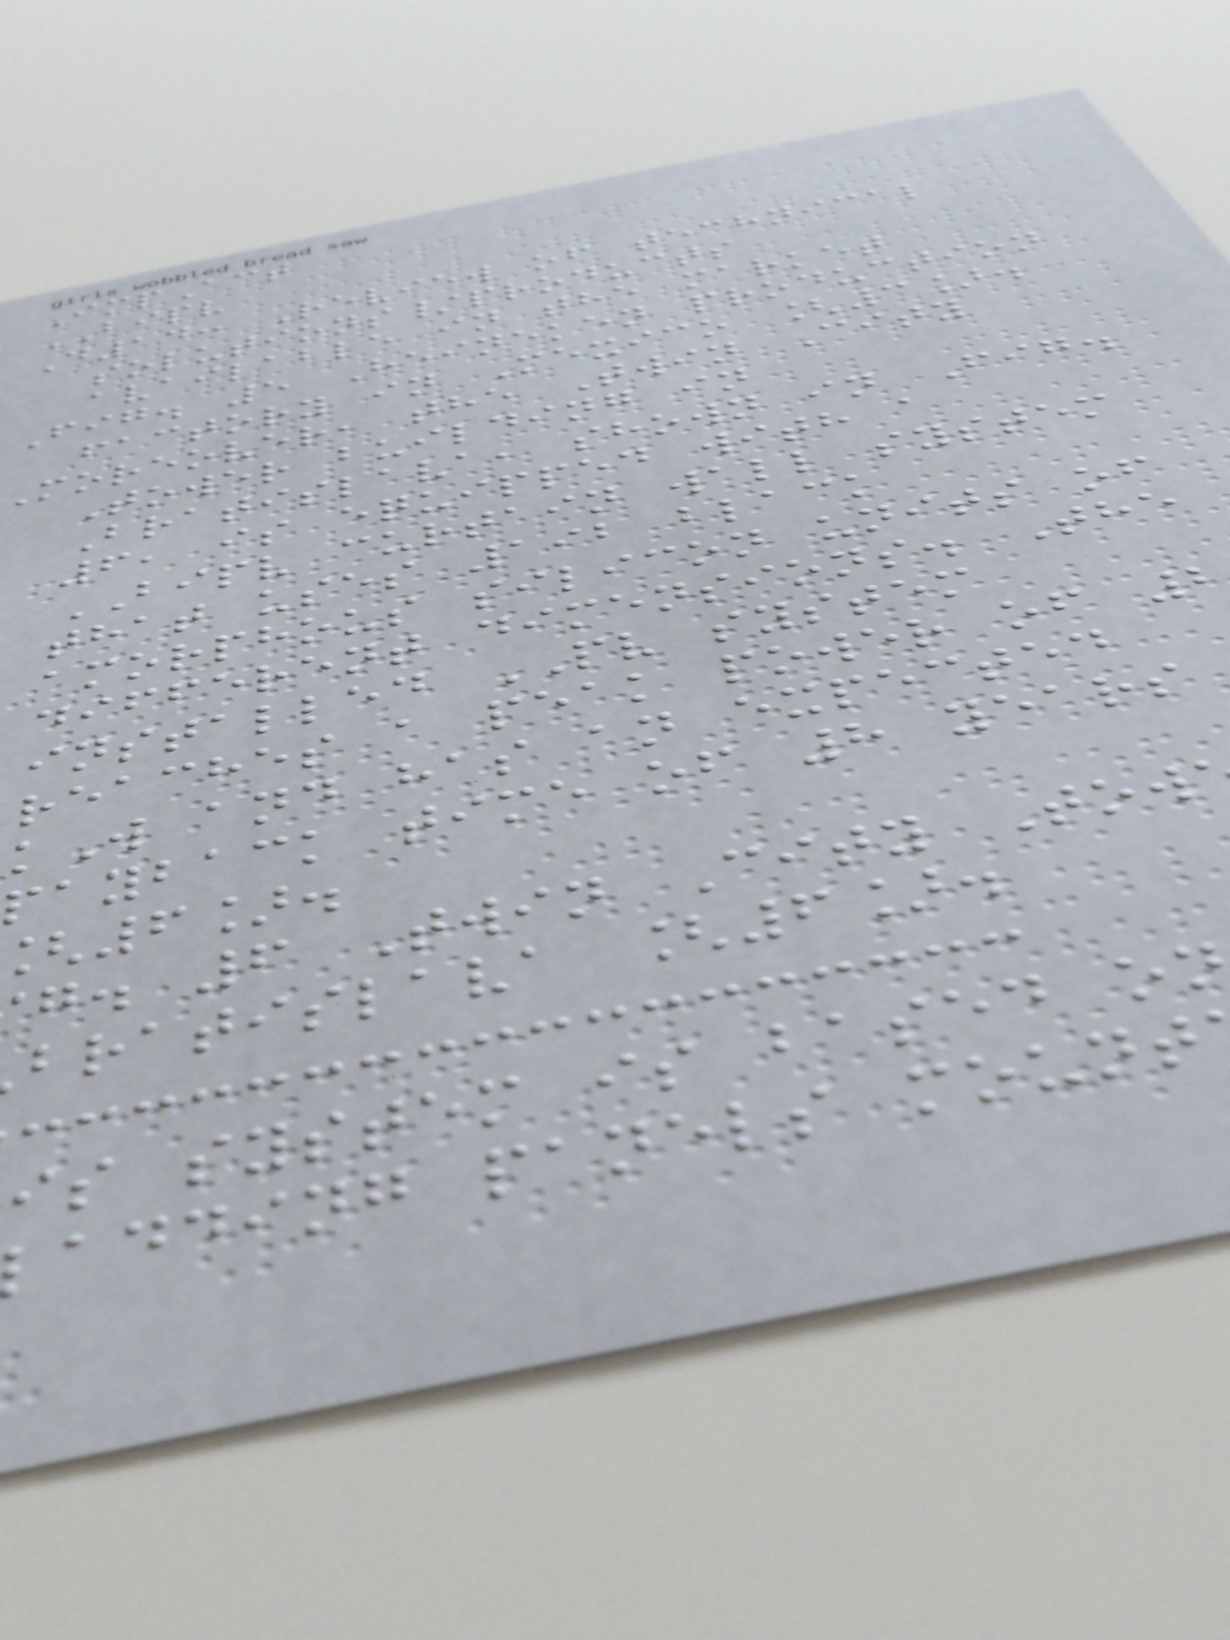ImpAct
BIPV
D14: Review of technical
solutions/products
available in the market
Fig. 5 Heineken production
factory in Mexico [3].
moreover, the Twin City
Tower building in
Bratislava, shown in Fig.
6, is equipped with a
BIPV curtain wall system
that uses 192 black
amorphous silicon units of
different dimensions. The
installed PV system
reaches a peak power of
kW and has an expected
payback time of 8 years
6].
g. 6 Twin City Tow
bratislava [6].
is system is based o
adding panels mount
